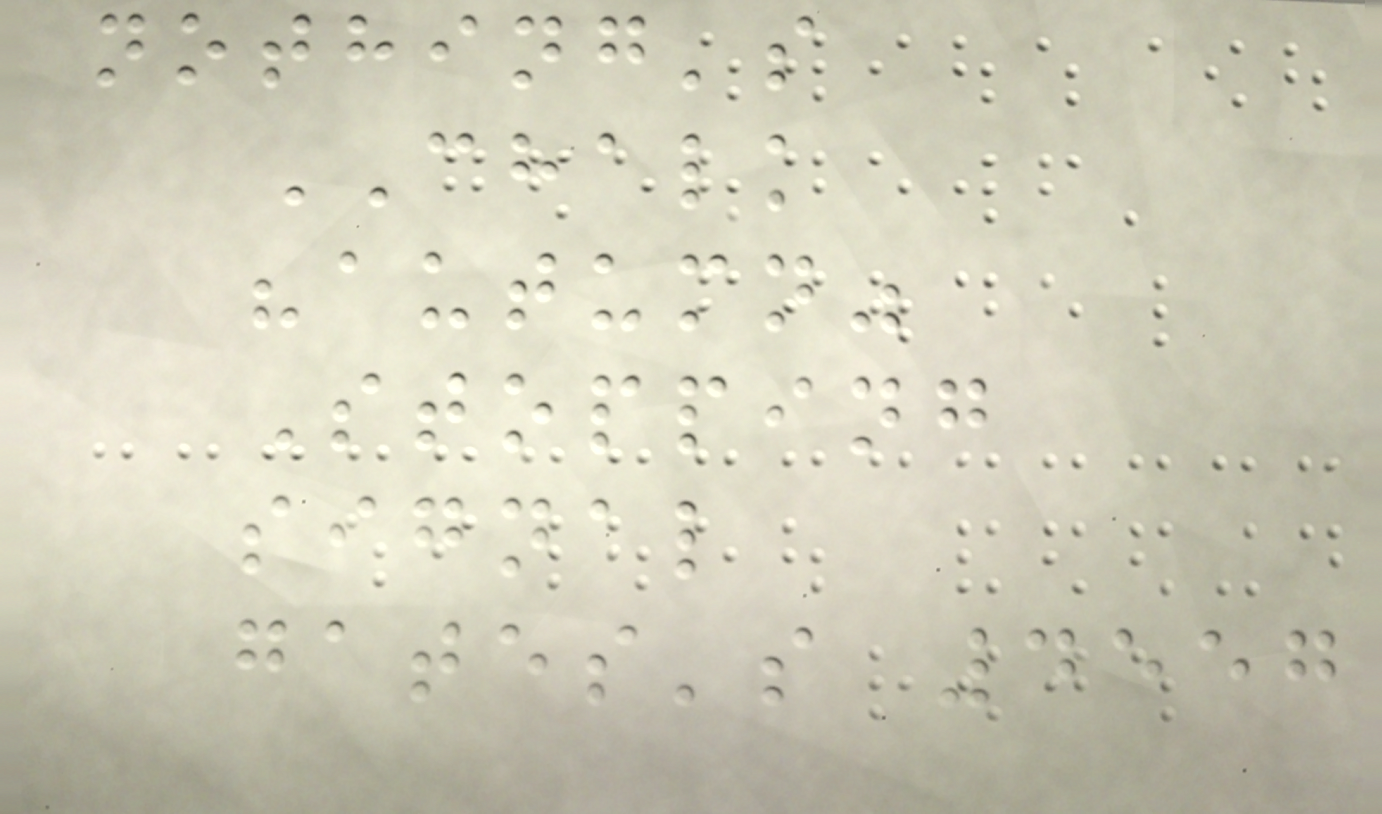nothing's
CHALK
"autumn"
Stopping
signal
gates's 4557
